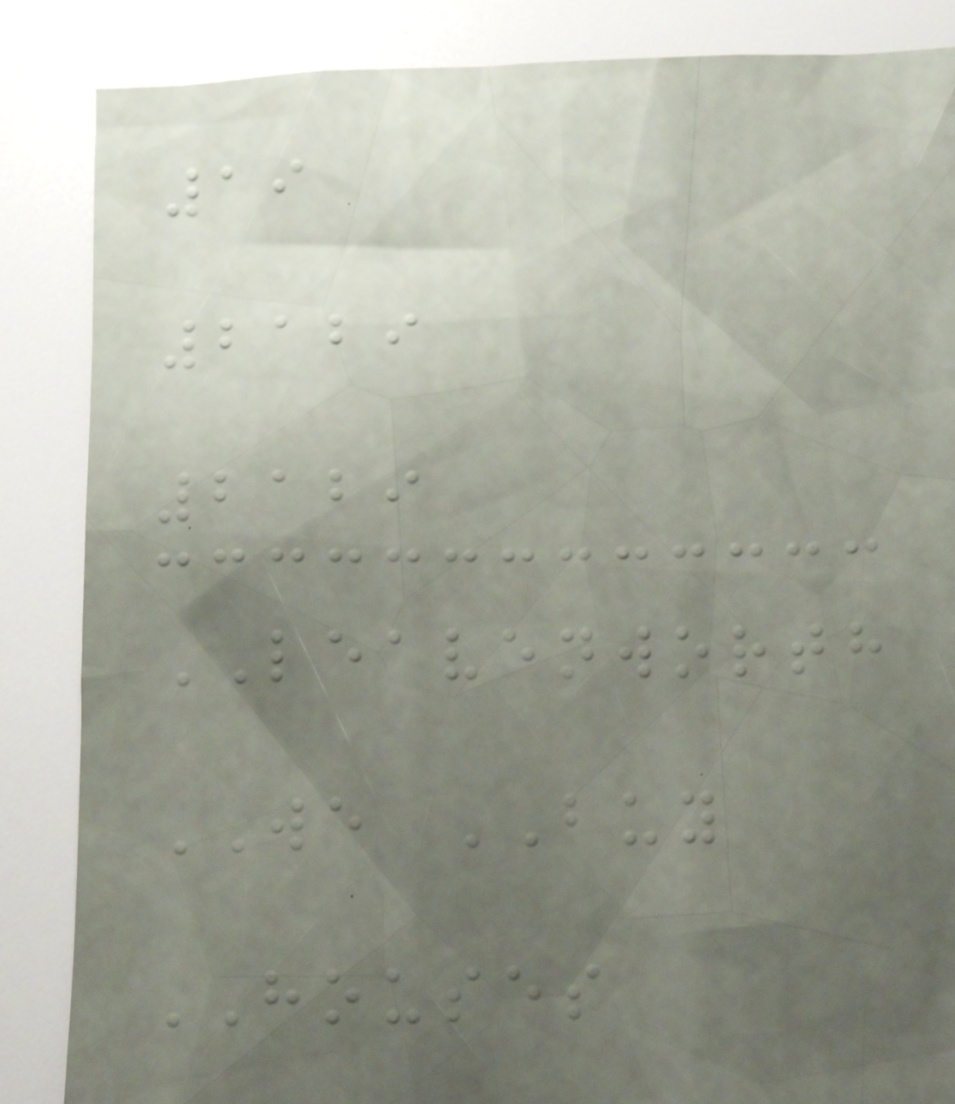19
2129
2129
LEAVENWORTH
WE BUY
HOUSES
